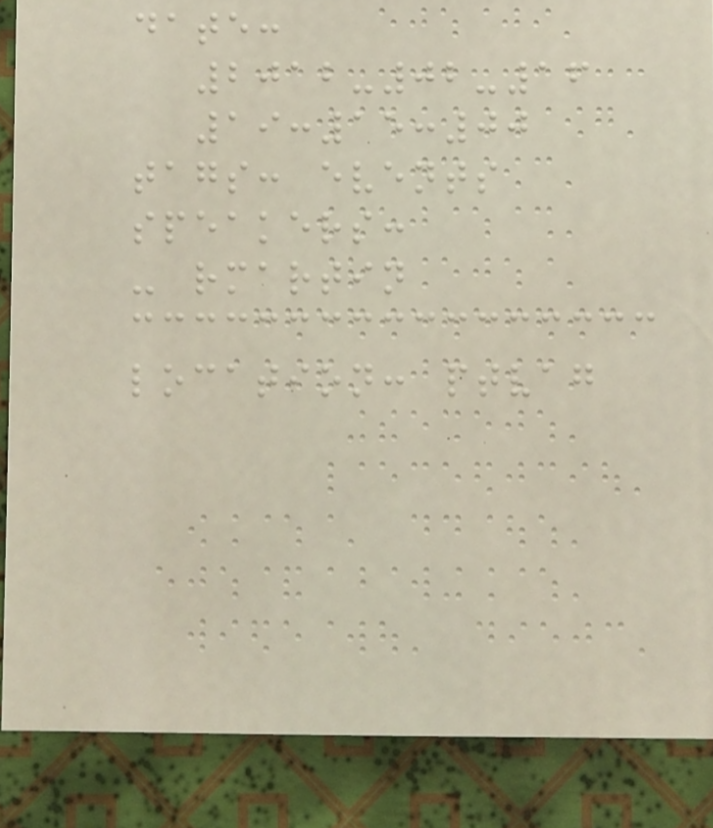date:
2012-02-16
19:15:00
tags: events
speakers:
- rmartin
location: ptvag
